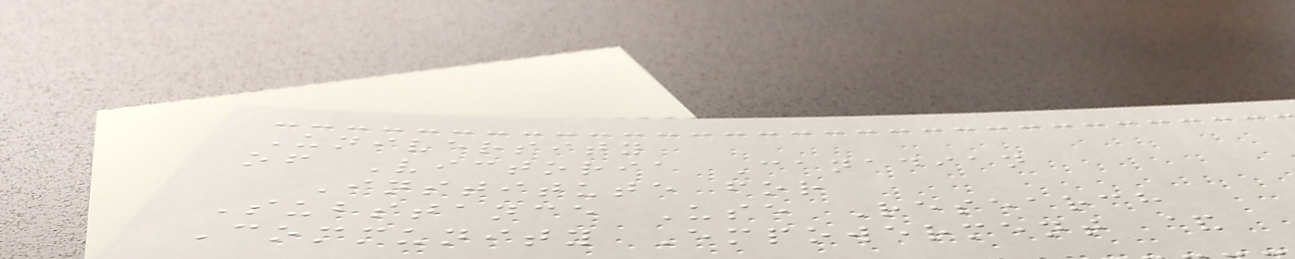University
of Victoria Canadian
Institute for
Substance Use Research
Community Empowerment &
